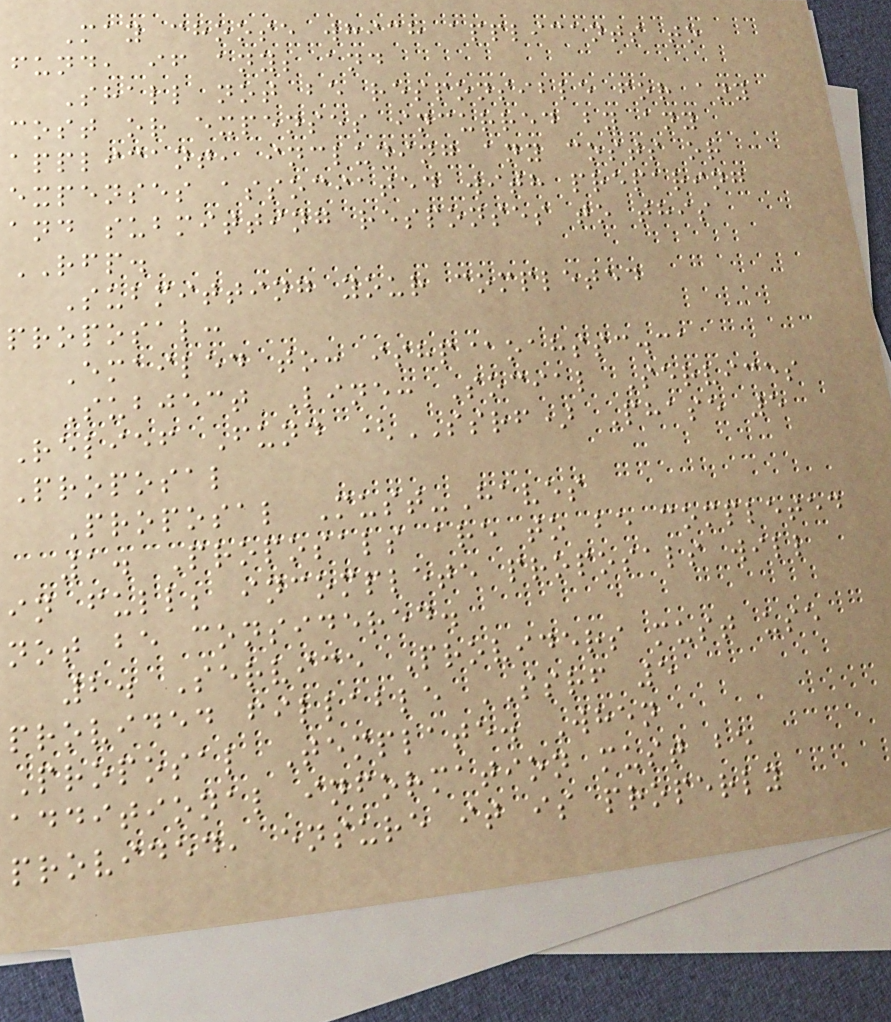May choose which applicants to
fund, if any; and
Shall not be responsible for any
cost or expenses incurred by any
applicant, including any costs or
expenses associated with preparing
and submitting responses to this
RFP.
Submitting your completed
proposal:
Emailed to: ishp@oahssc.ca
Subject Line: Social Services
Relief Fund (SSRF) Phase 5
Proposal
Proposal Must-Haves
1. Proposals are to be completed
in full; incomplete proposals will
not be considered.
2. Service Providers must use
provided fillable SSRF 5
Proposal Template. When
additional information must be
provided, ensure it is properly
